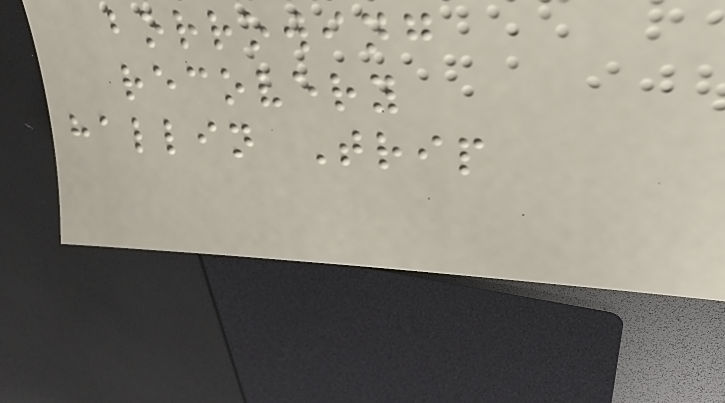borrowing
recovery
hallin Trip
